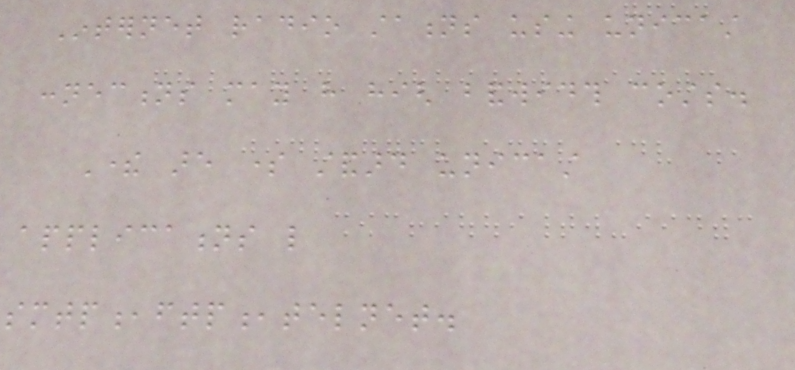Internet radio stations using unicast
connections may have high bandwidth costs.
There are some standard unicast
applications like
smtp,ftp,telnet.
